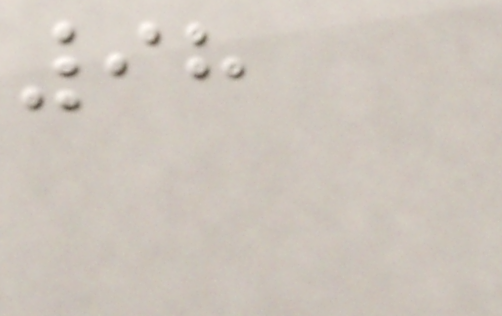98
